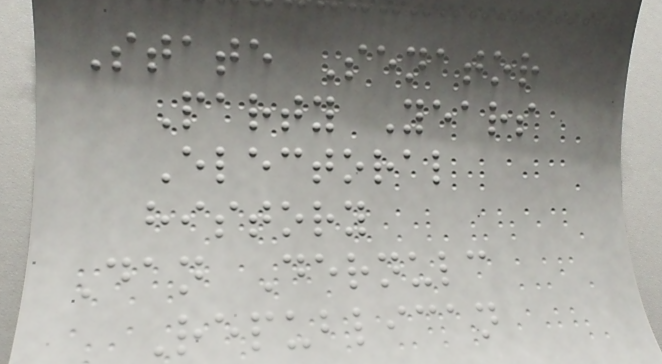State Senator
Party Years
Electoral
history
Dan Dernulc
Republican
